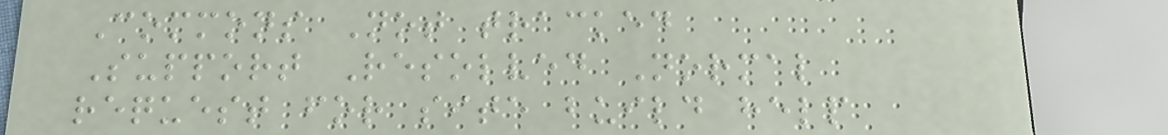Commons Not tracked
Support Resolved Normal
request for site build help
